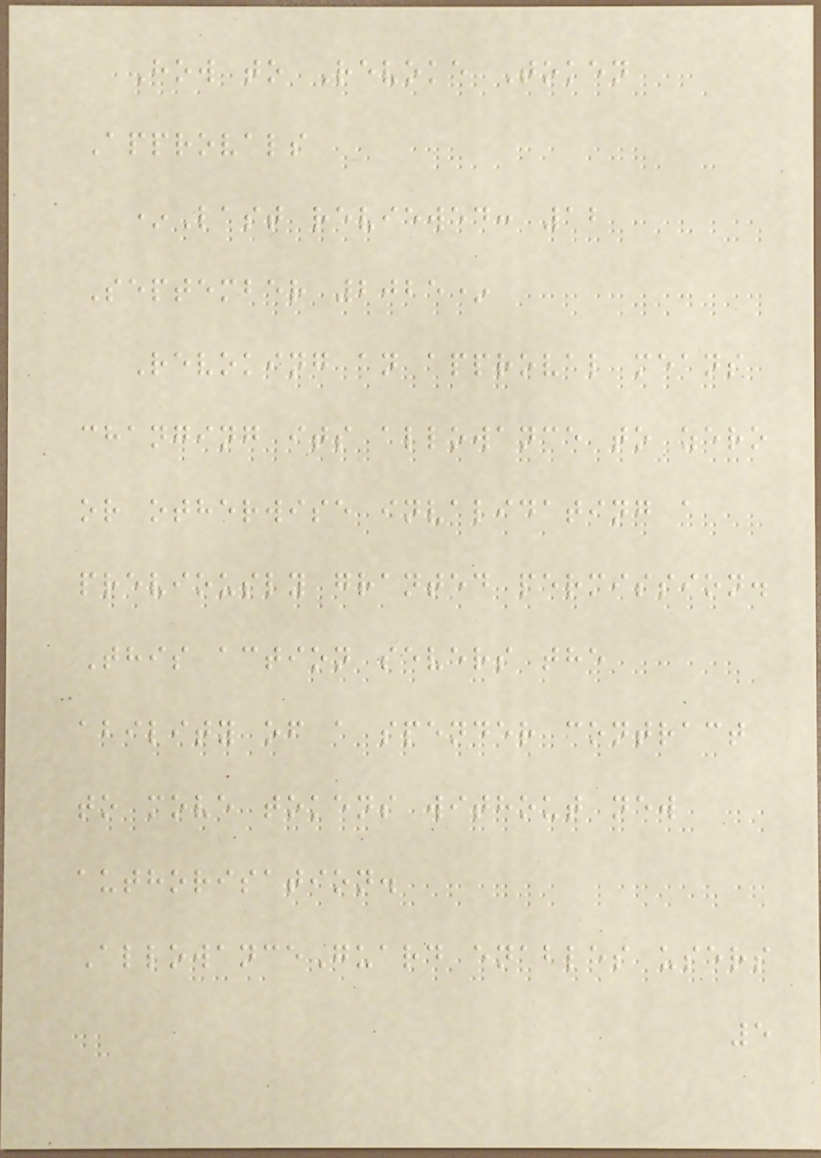How to Revoke Token
Approvals
*Last reviewed: 12
September 2025*
Revoking an approval means
changing its allowance to zero
or otherwise invalidating a
previously granted permission.
This action severs the
ability of a spender contract
to move tokens without new
authorisation.
AllowanceGuard enables users
5
